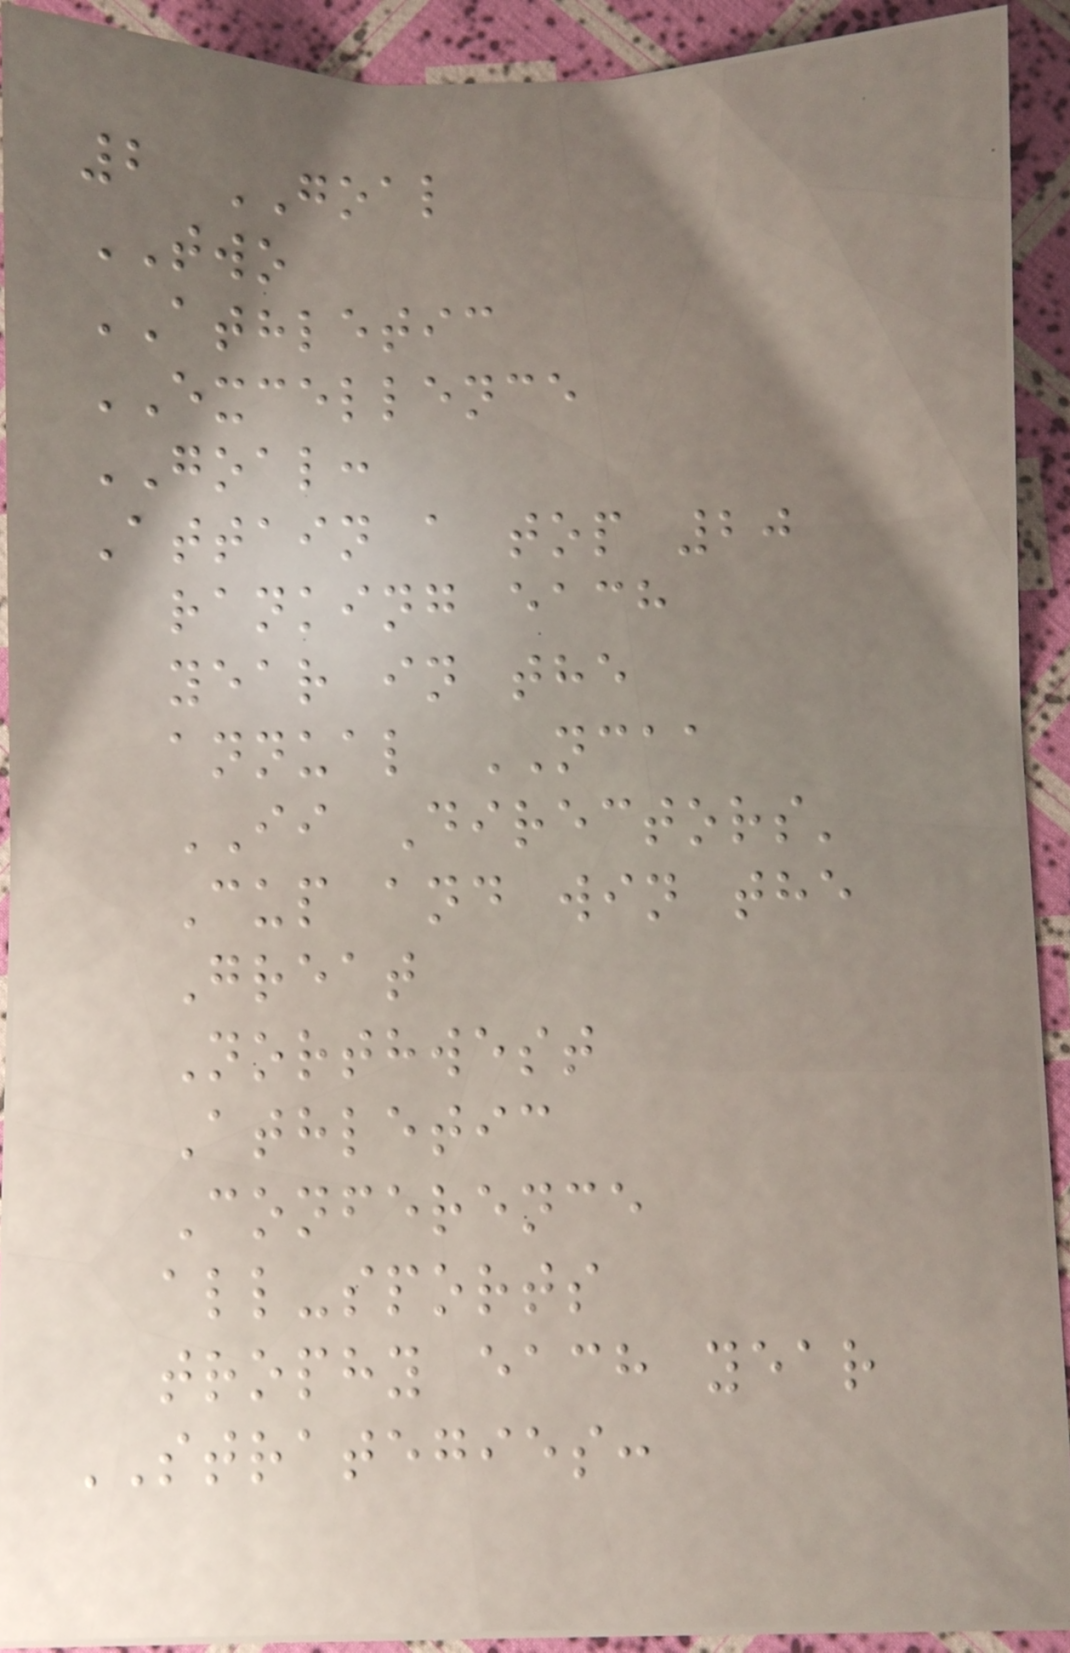2 GOAL
TWO
ATHLETIC
EXCELLENCE
GOAL:
Attain a top 20
ranking each
year in the
annual NCAA
II Directors'
Cup and win the
Great
Northwest
Athletic
Conference
all-sports
trophy each year
STRATEGIES:
